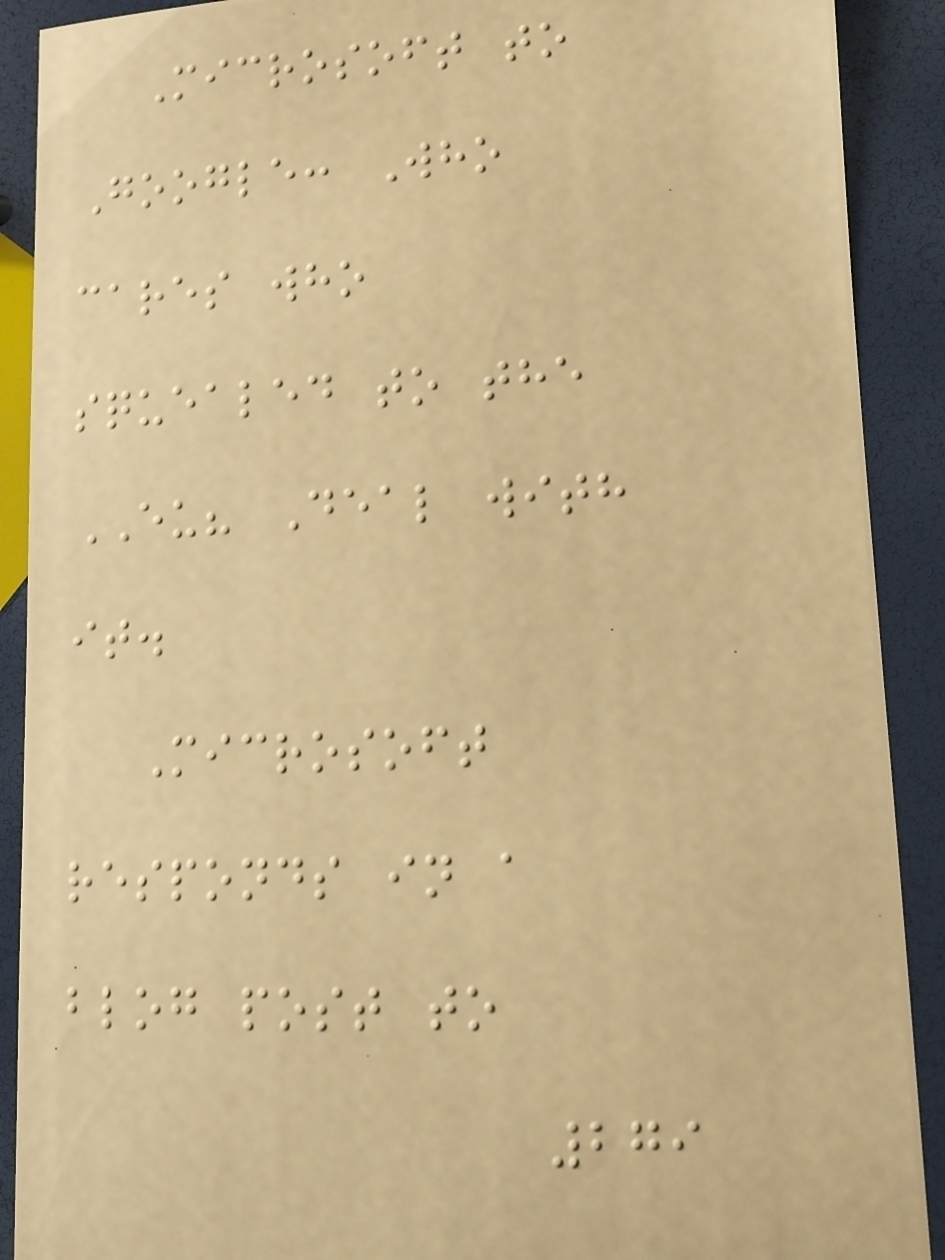Microsoft to
Google: Who
cares who
squealed to the
EU? Deal with
it.
Microsoft
responds in a
blog post to
279
